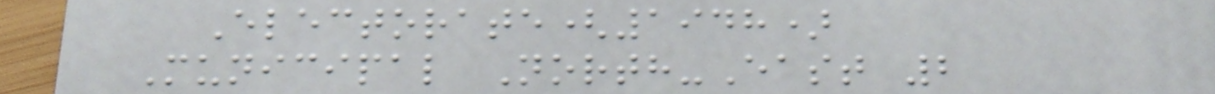Electorate(1948)
Municipal North-East 2
